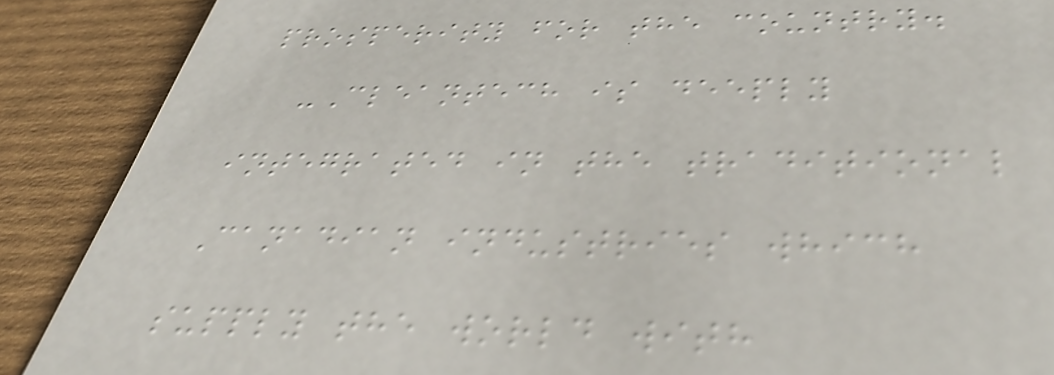prosperity for the country.
-Cleantech is deeply
integrated in the traditional
Canadian industries which
supply the world with
